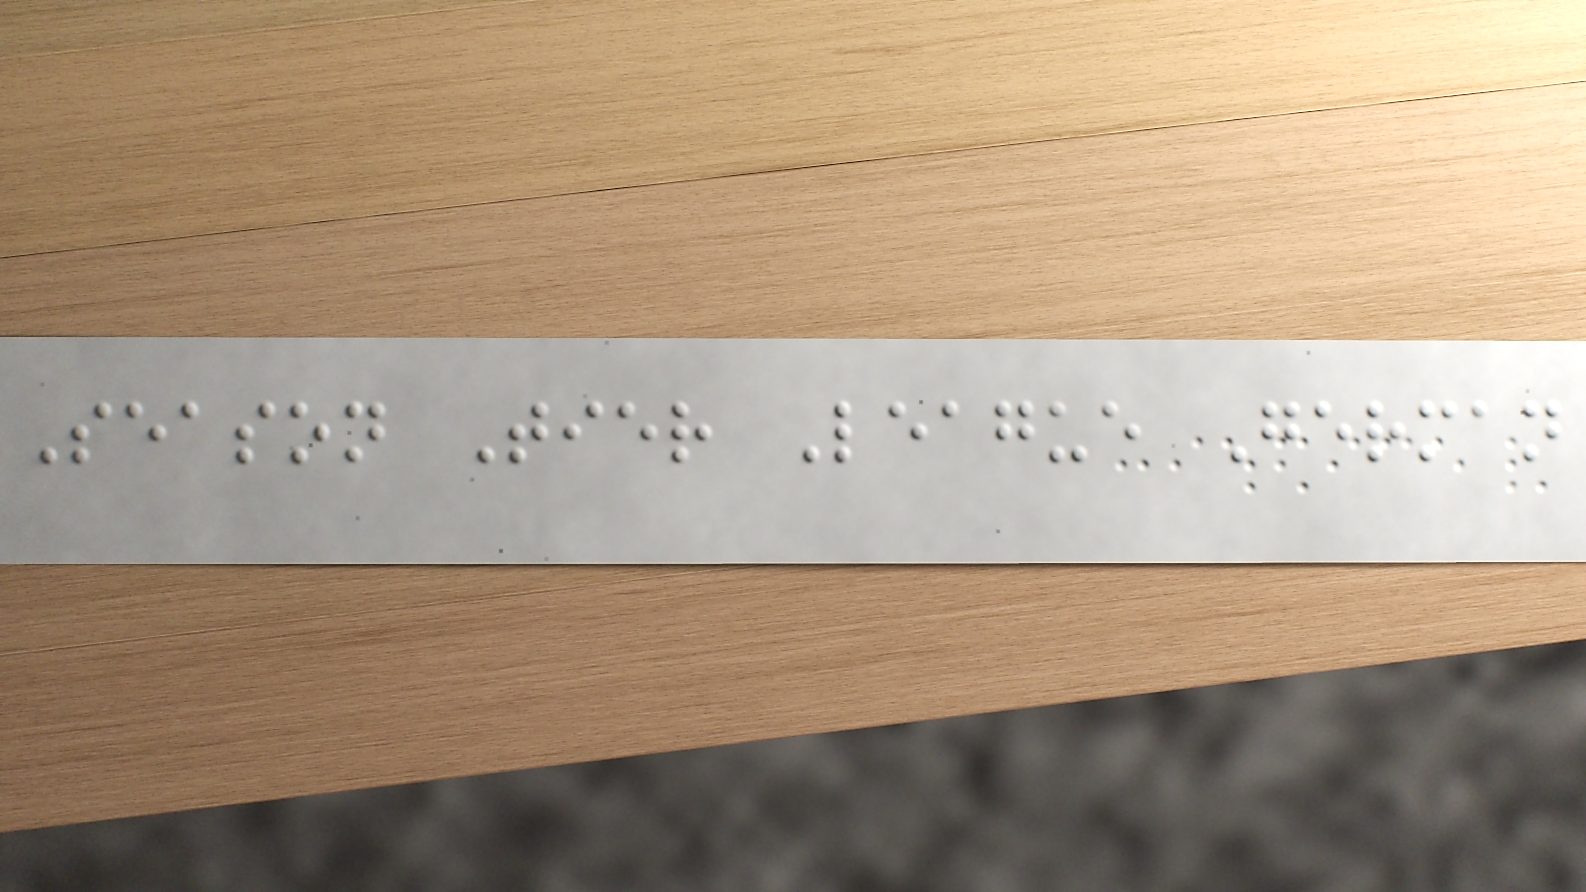Season Tier League German
